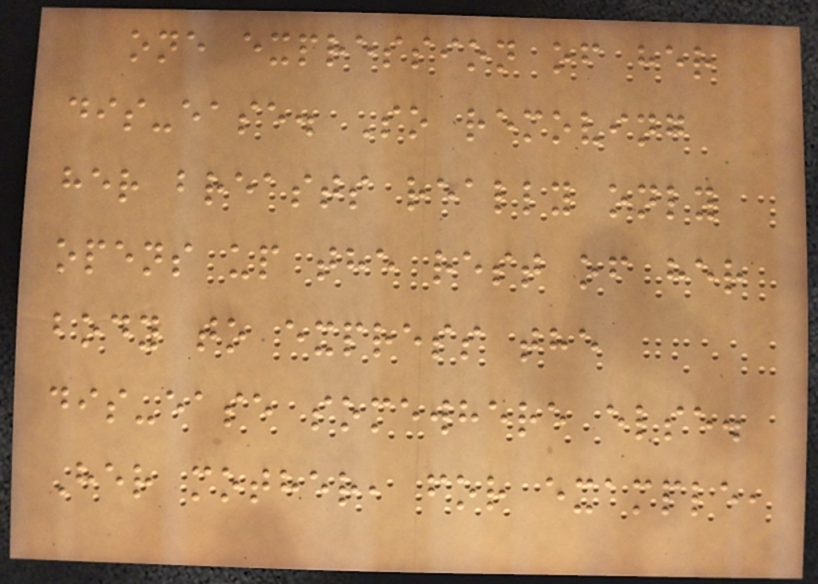one expression of her
dis-ease. So removing
her breasts really only
opens up the rest of her
body to express the
dis-ease somewhere else.
Her mother, for example,
